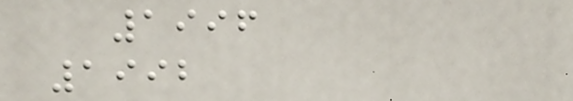1996
1992
